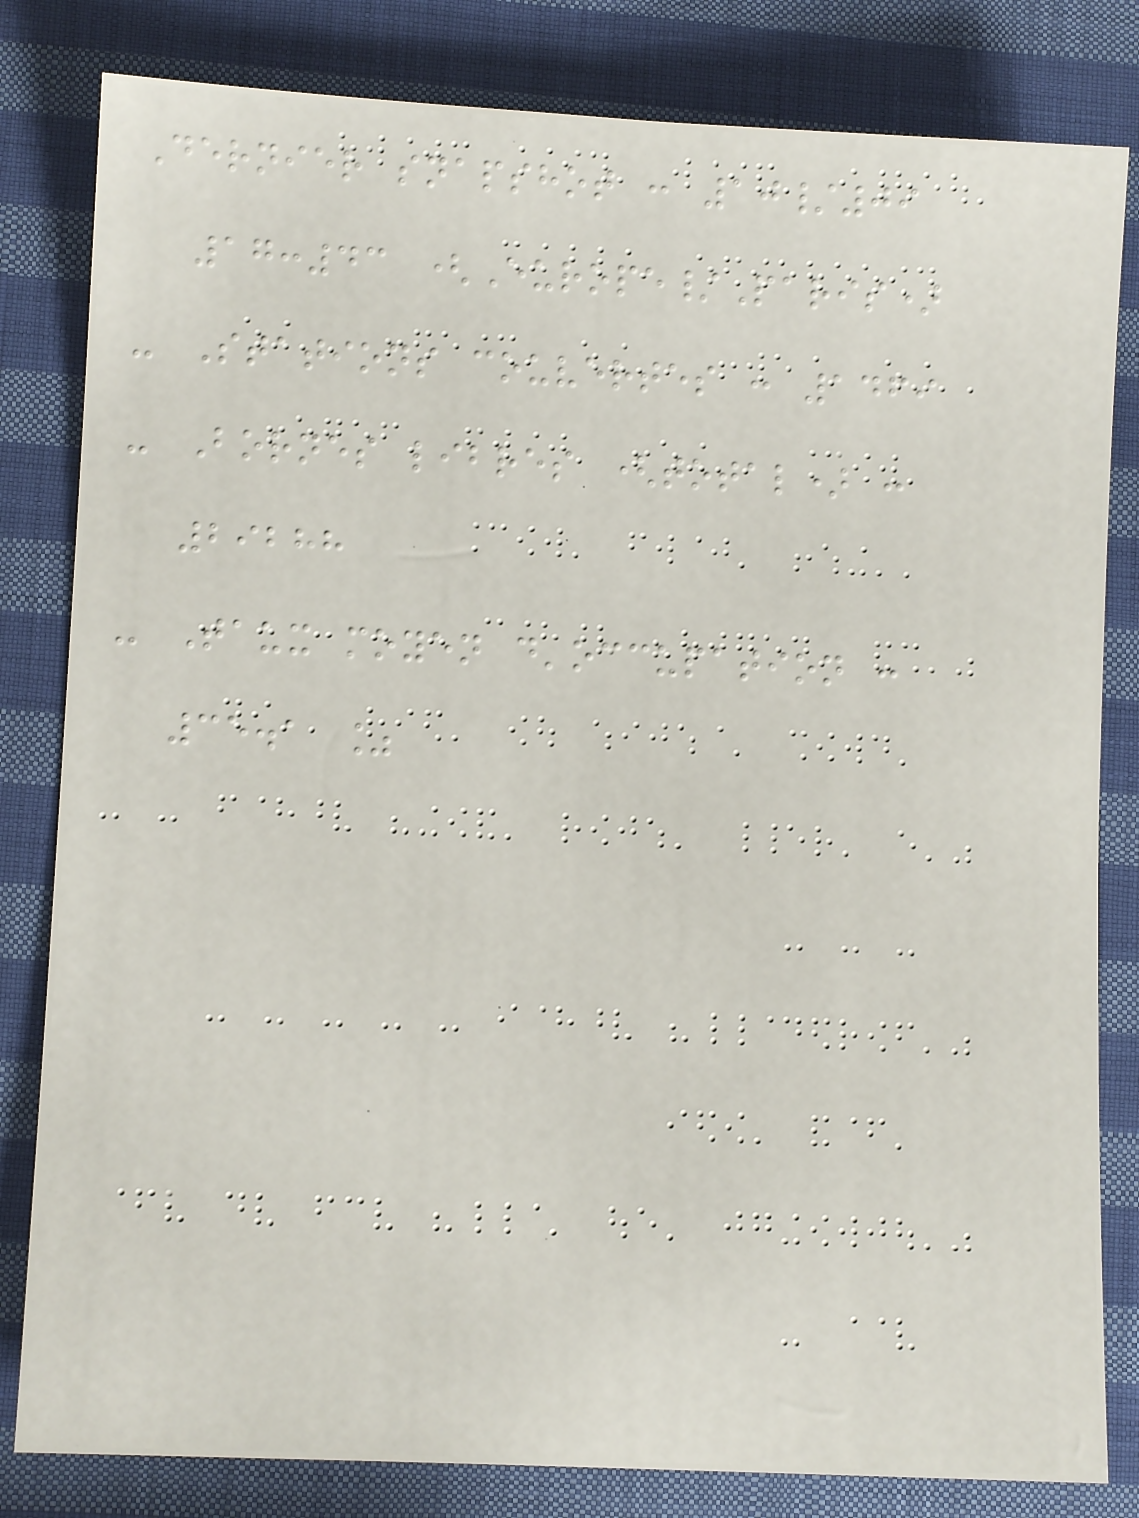Dernier snapshot : 10/09
17:43 (Europe/Paris)
- Stations couvertes : 1469
- Bornes libres (total) :
29288
- Taux moyen d'occupation :
35.1 %
